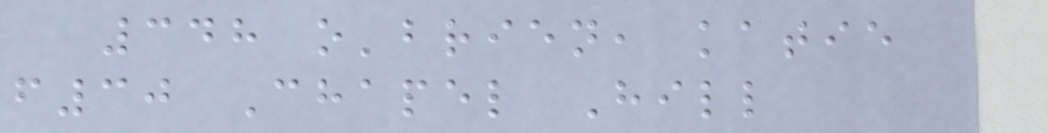348 o'brien, katie
f30 Chapel Hill
